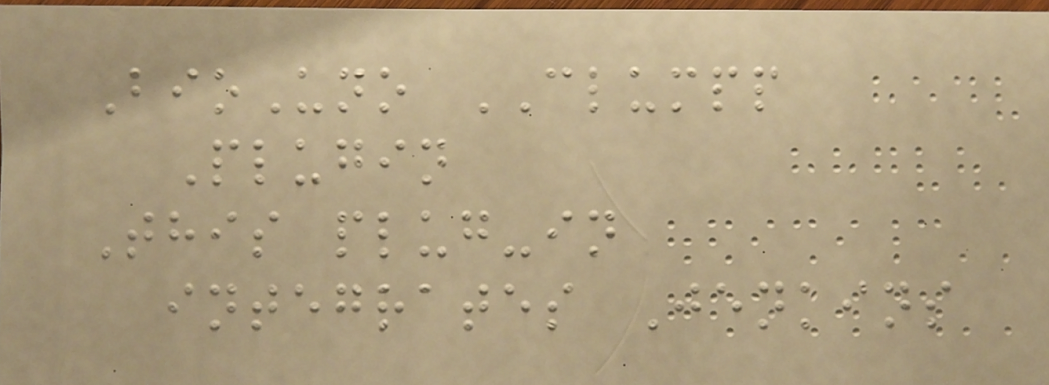BioUno CLUMPP
Plugin
This plug-in
integrates Jenkins
